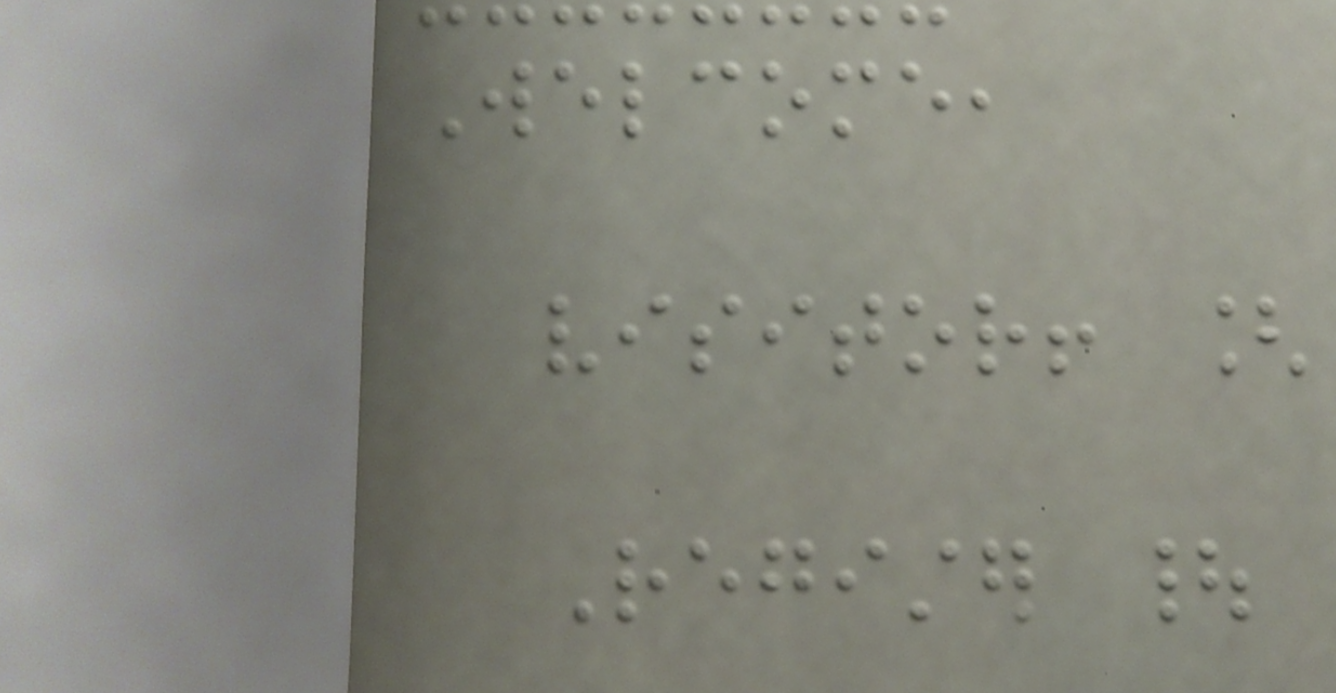Welcome,
visitor! [
Register |
